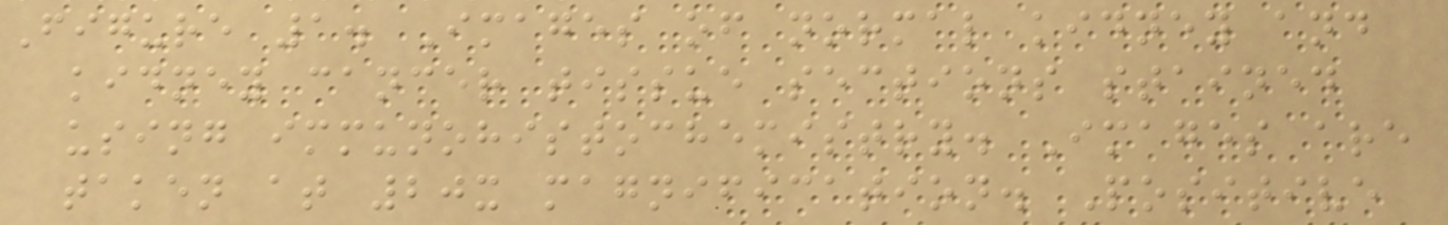Figure 1. Images of normal kidney and
kidney cancer tissue sections stained
using immunohistochemistry. Images are
taken at 20x magnification. Positive
